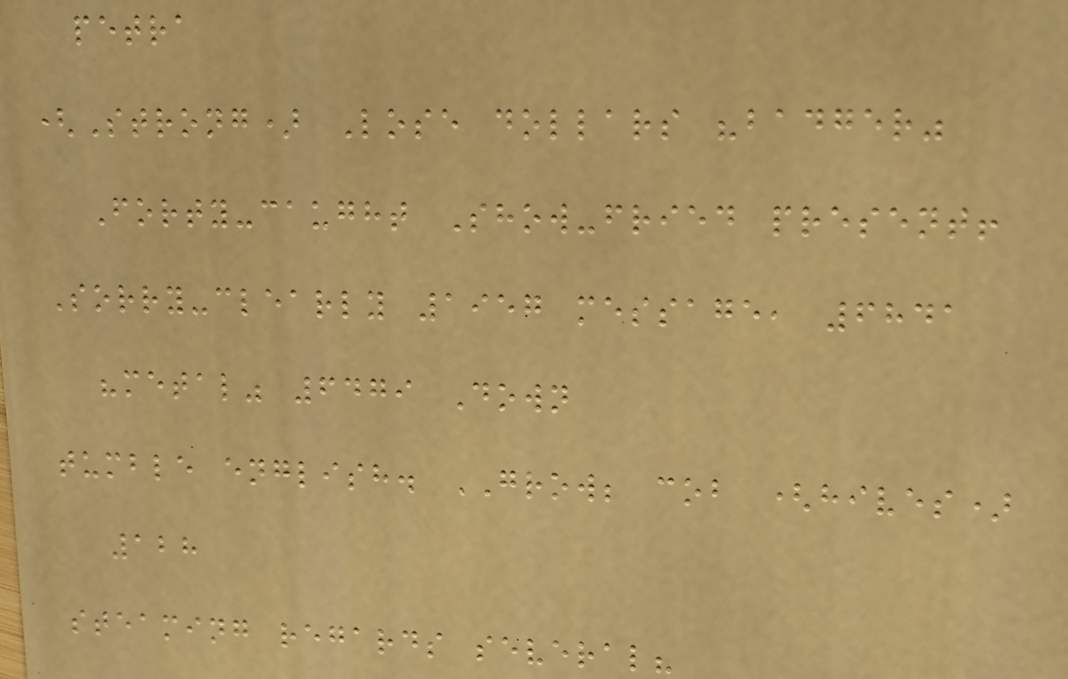petra
(Strong) Lose dollars "badger"
Forty-caught Show-fried present!
Sorry-clearly 1957 message, 6841
"metal" 6479 Down
tumble english. GROW; cob (hives)
128
steaming regards several?
